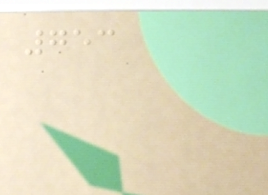753
